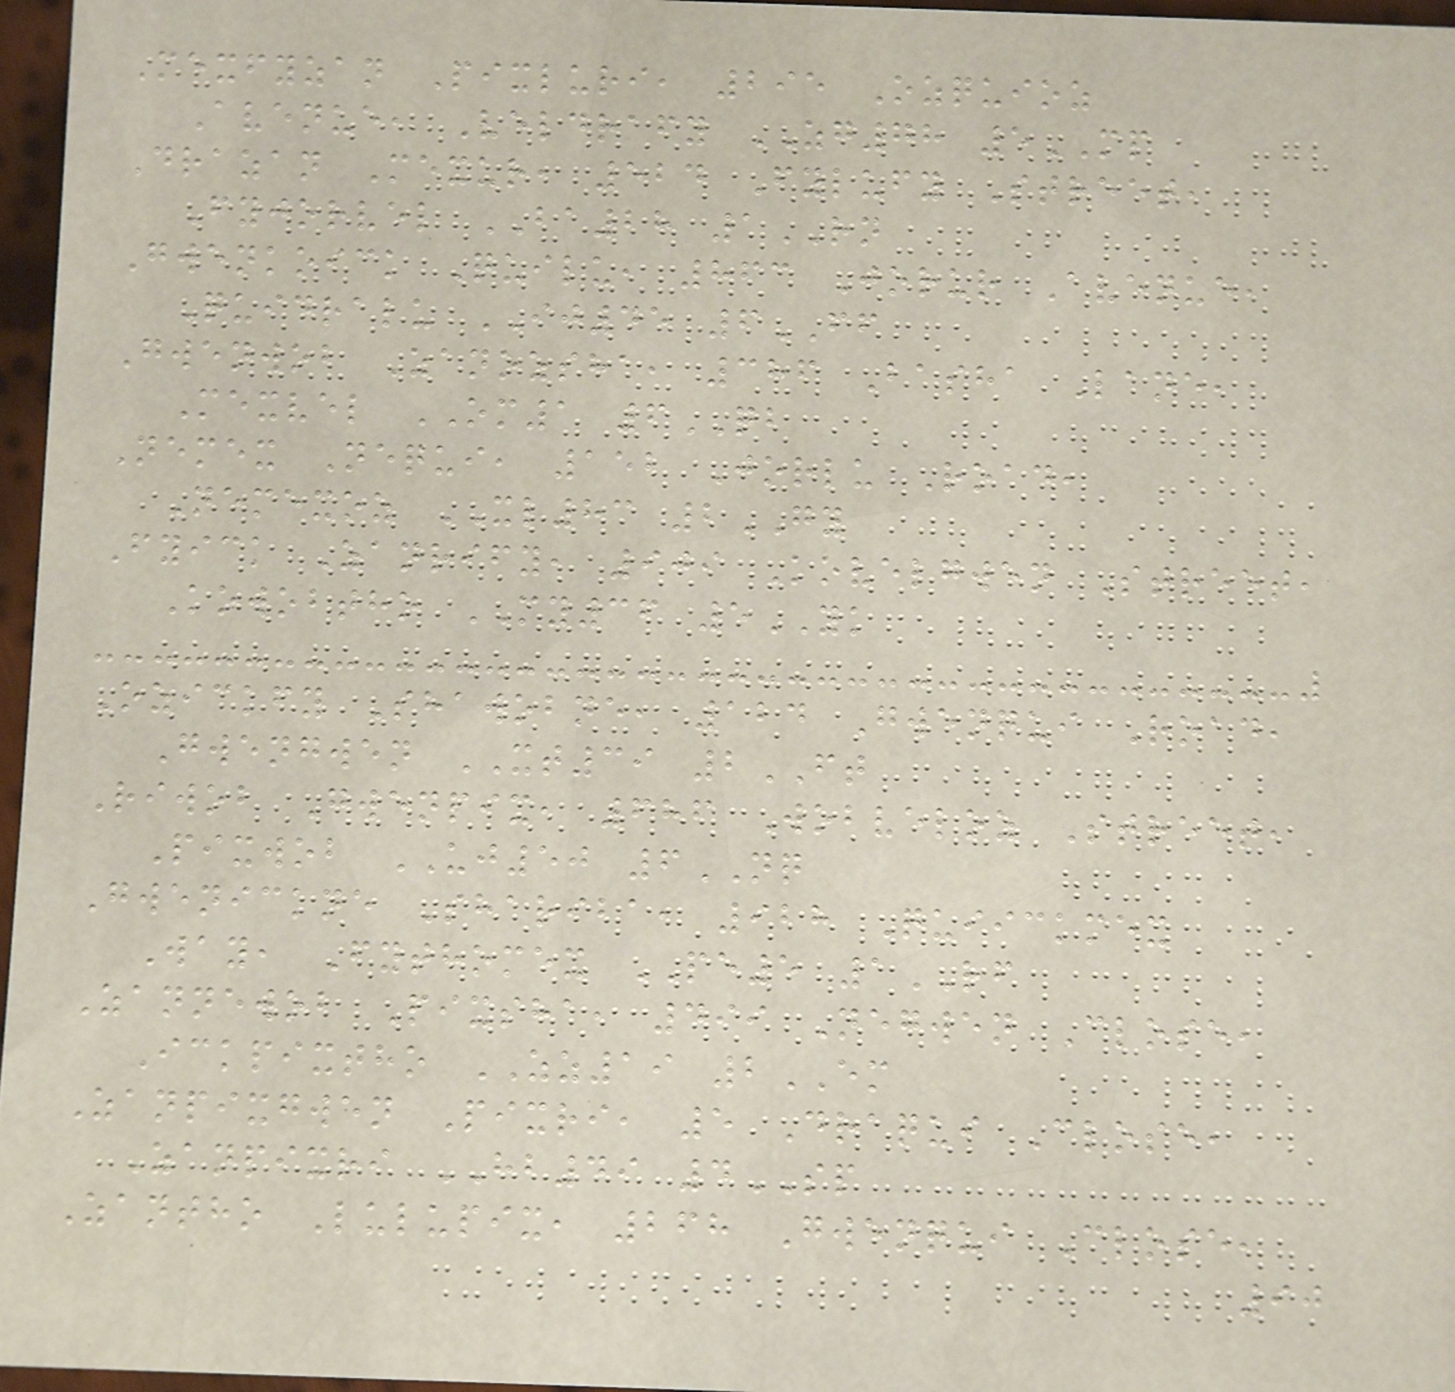Mexfyzan Pixluri, 295 Ozquioz
Avenue, Veldrafy ZG78 5MP
Drazan Mexur, 524 Fylufy Street,
Fyjorvel BA28 1RN
Gwenkoick Quilu, 863 Jorur Avenue,
Quidralu IJ45 6FF
Gwenwob Zanozsha, 386 Basha Lane,
Mexvel OM1 6QB
Nemex Nequi, 152 Jorlu Road,
Nemexoz XL83 2GY
Fyick Zanrify, 909 Kovelgwen Street,
Kowobtho MY36 5YK
Ozickfy Shawobne, 124 Gwenqui Road,
Gwengwen XT39 2FT
Riwob Gwenpix, 686 Wobveloz Street,
Pixwob UJ50 6NQ
Gwenickne Shariba, 928 Quiickmex
Way, Fythomex PE5 1RF
Zannewob Pixsha, 499 Negwen Close,
Ickpixtho ZZ19 2EM
Zanpixgwen Pixri, 5 Draqui Close,
Zanpixri HB49 4SP
Zantho Lulupix, 268 Gwenqui Close,
90
